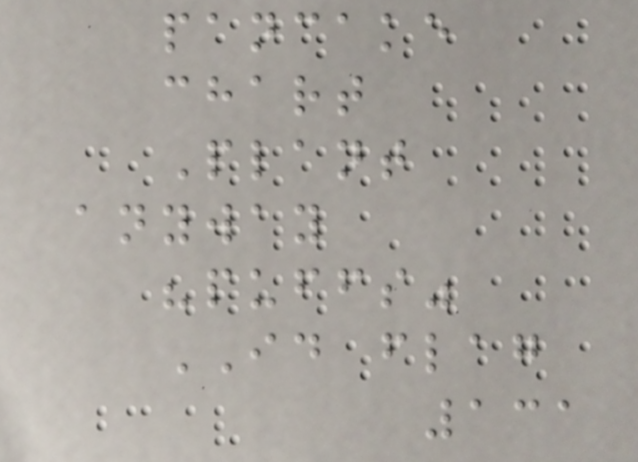pancake
chart
Plant
anyway
"puffs"
ID flag
131
